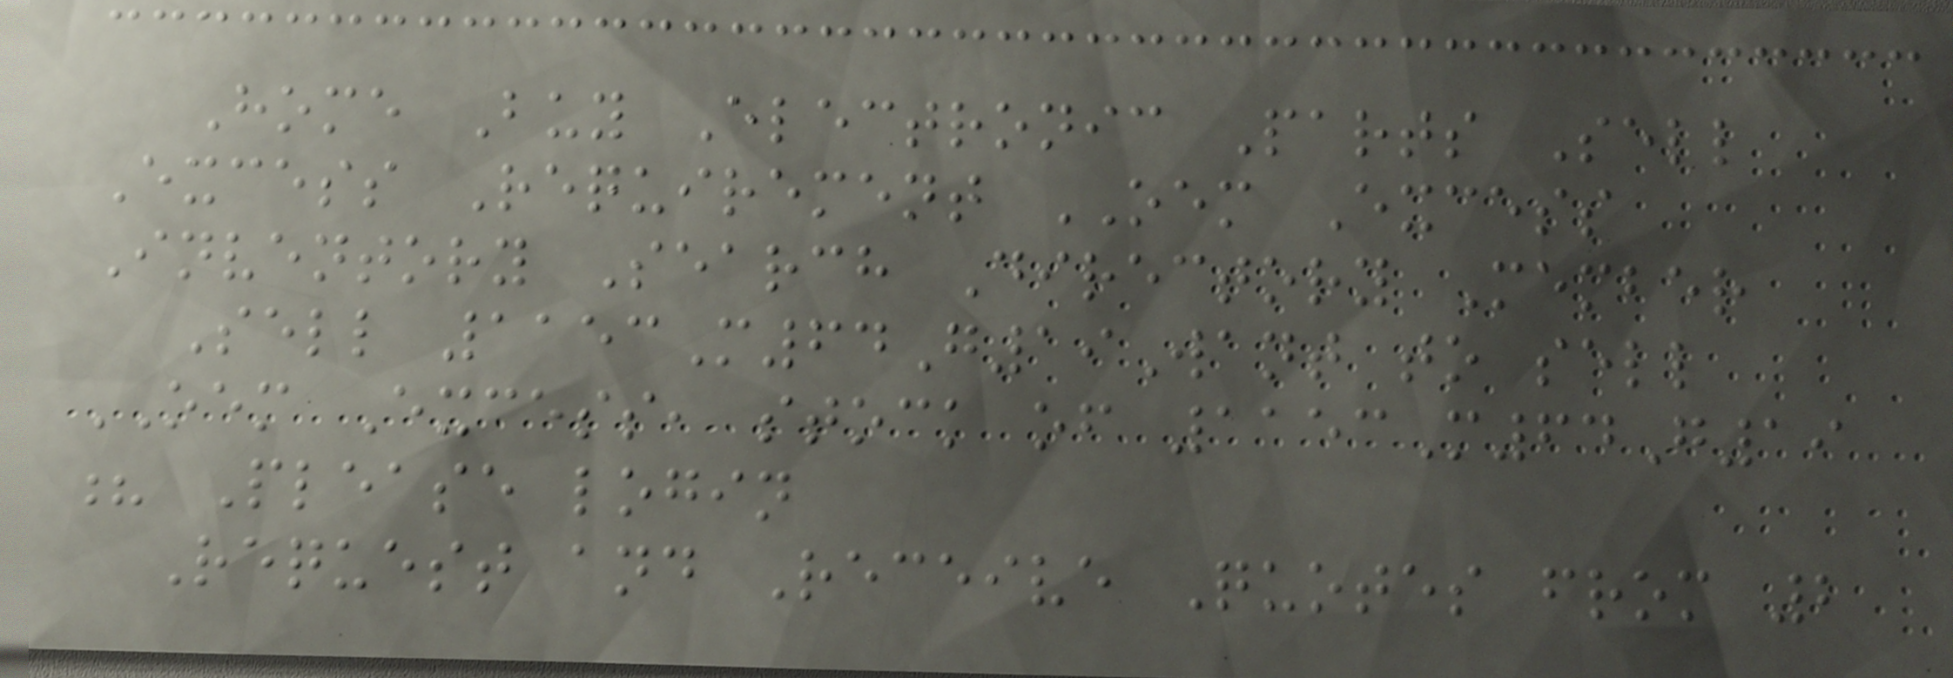Home Buy Electronic Parts Sell
Excess Requirement OEM Excess
Inventory Search Directory Member
Sell 1153M64G19Want to sell
OEM Excess, stock of 1153M64G19
? Please login
Request and Receive Quotes from 2
